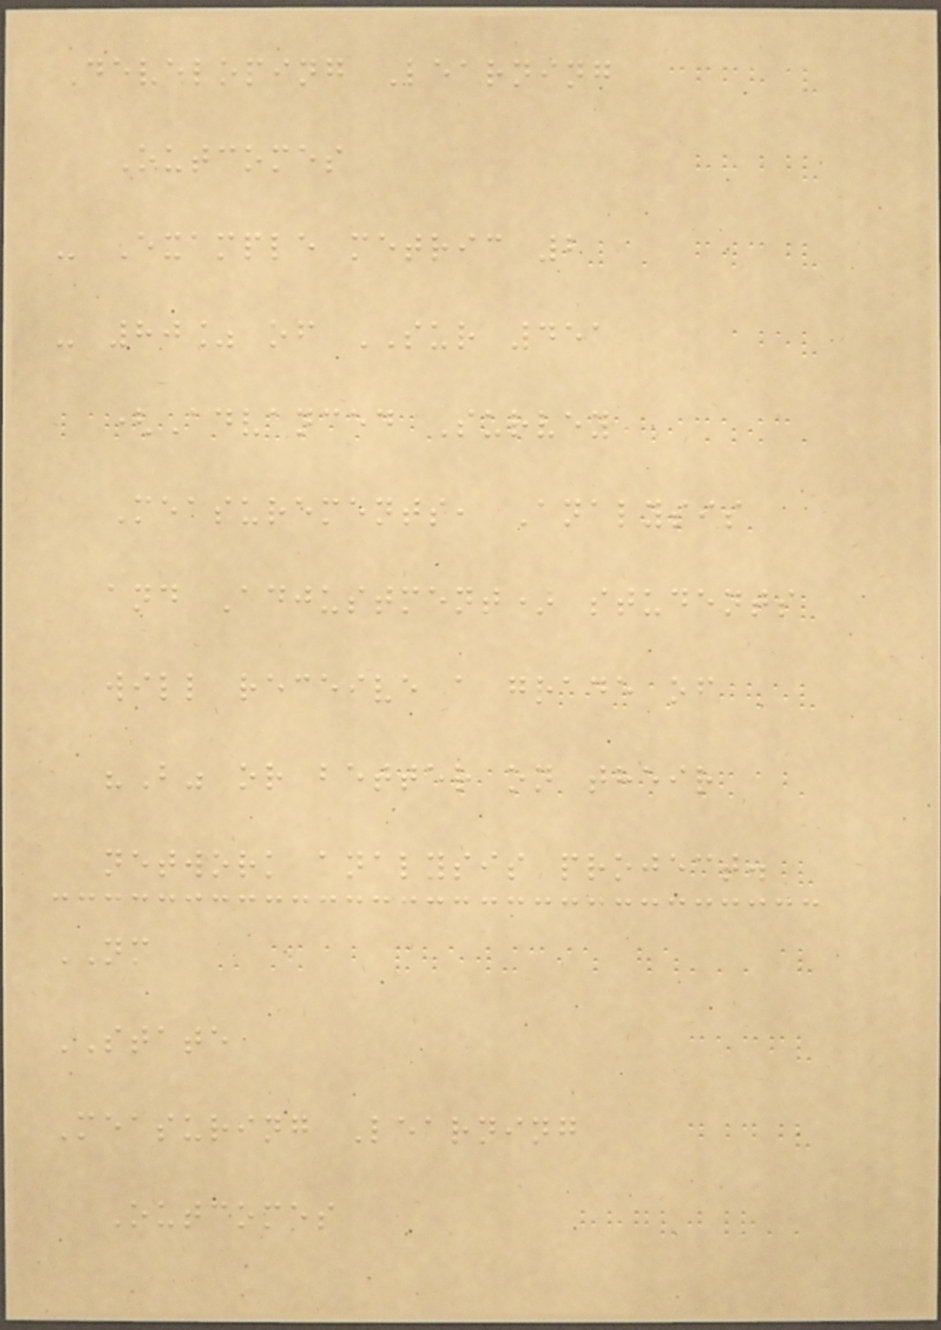Developing Learning
Outcomes
- Example metric 2
- 80% of SUR 451
(Advanced Survey
Measurements, Analysis
and Adjustment) students
will receive a grade of
"B" or better on their
network analysis project.
NM
STATE
Measuring Learning
Outcomes
